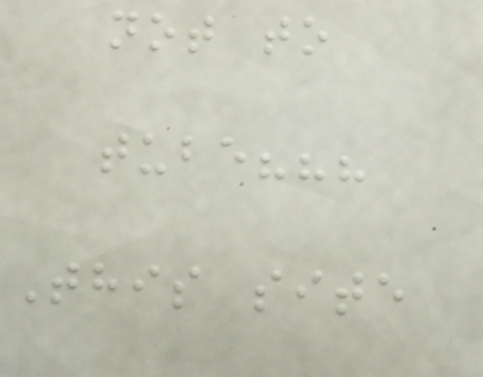not to
tube???
This site
